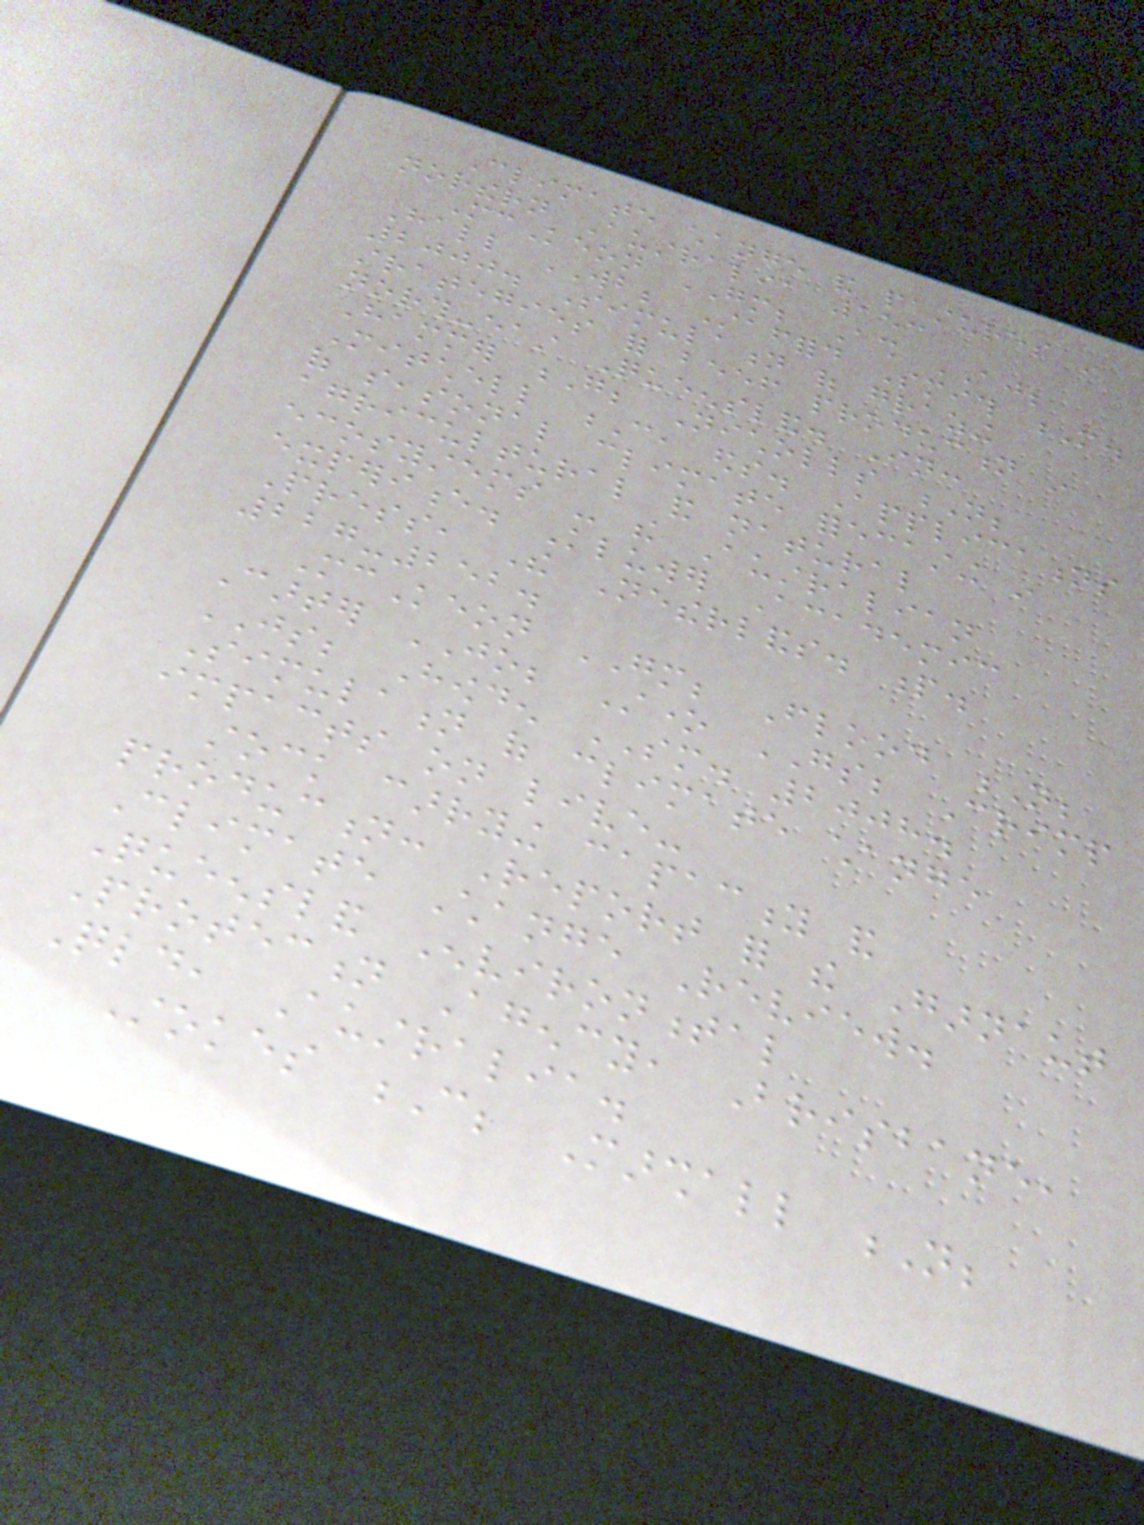Climate change and pastures in
northern Australia 153
McKeon GM; Ash AJ;
Hall WB; Stafford Smith M.
2000. Simulation of grazing
strategies for beef production in
north-east Queensland. In:
Hammer G; Nicholls N;
Mitchell C, eds. Applications
of seasonal climate forecasting in
agricultural and natural
ecosystems - the Australian
experience. Kluwer Academic
Press, The Netherlands. p.
227-252.
McKeon GM; Flood N;
Carter JO; Stone GS; Crimp
JS; Howden SM. 2008.
Simulation of climate change
impacts on live-
stock carrying capacity and
production: Report for the Garnaut
Climate Change Review.
Queensland Environmental
Protection Agency, Brisbane,
Qld, Australia.
Stokes C; Marshall N;
